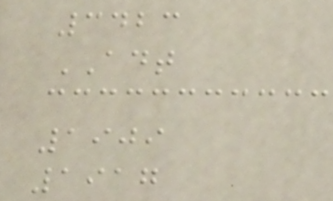3423
ADT
1909
1917
